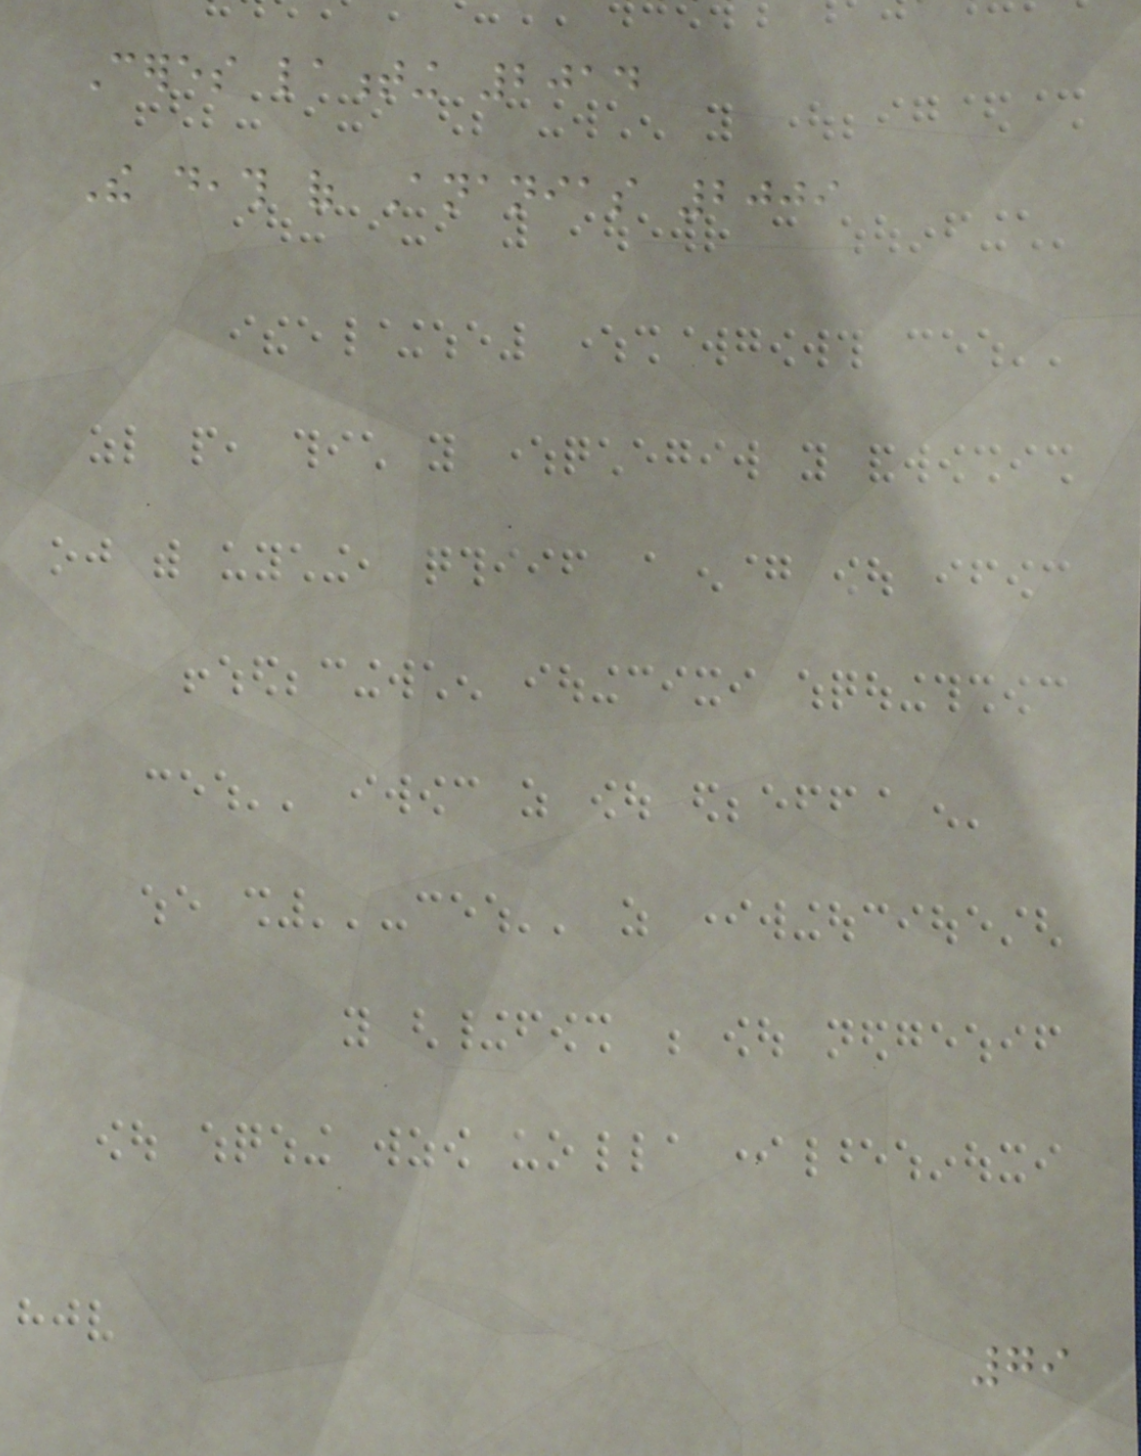Ceres lamenting 2014
The death of Ananias 2009
79
